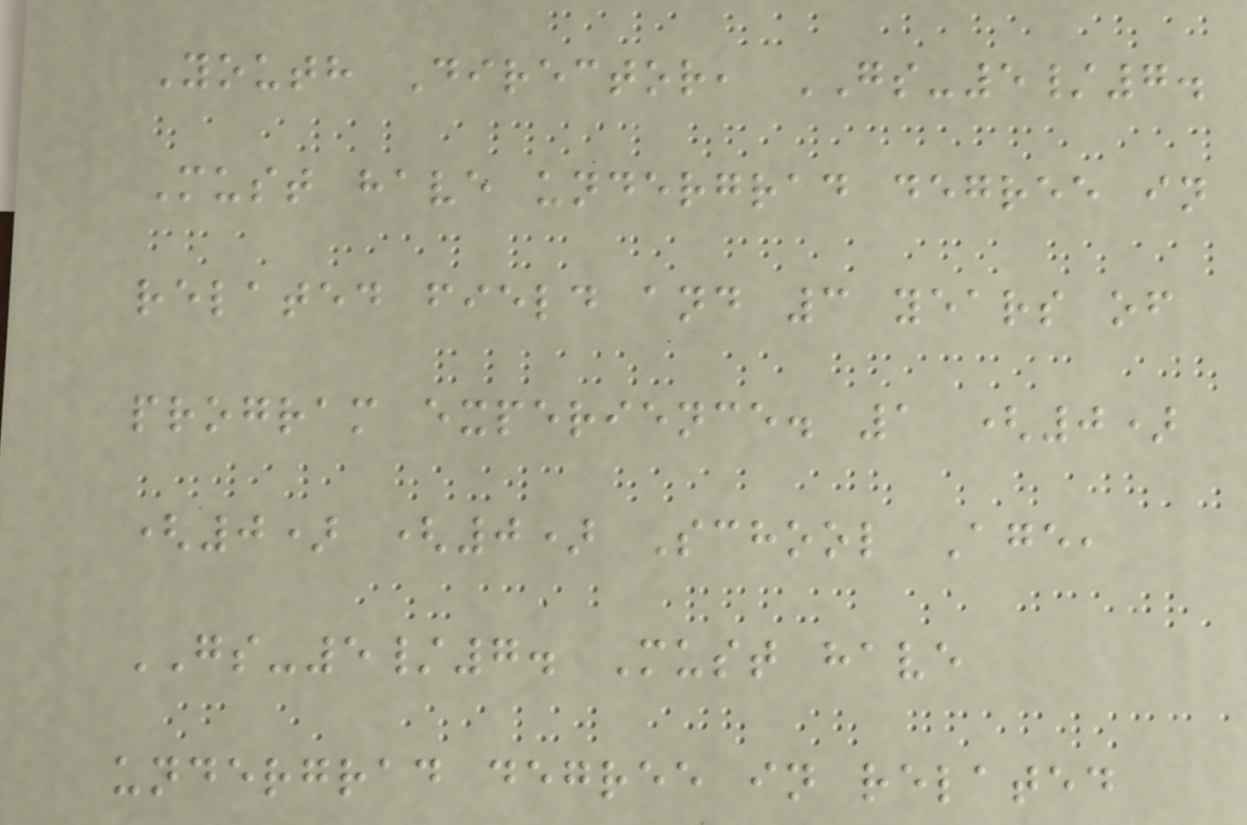Youth Director, GS-5/7.
Must have undergrad degree in
related field and 3 years of
program experience. 1 (0)
(0) (0) School Age,
GS-5/7. Must have
undergrad degree in related
